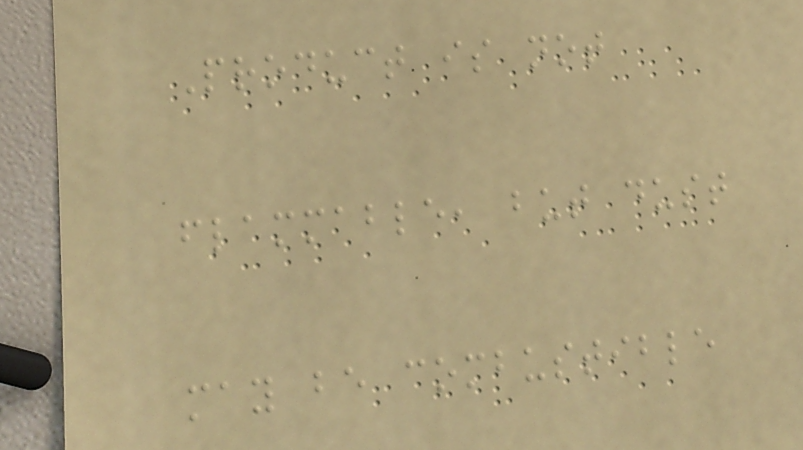Product is not
flammable, but dust
may be combustible
